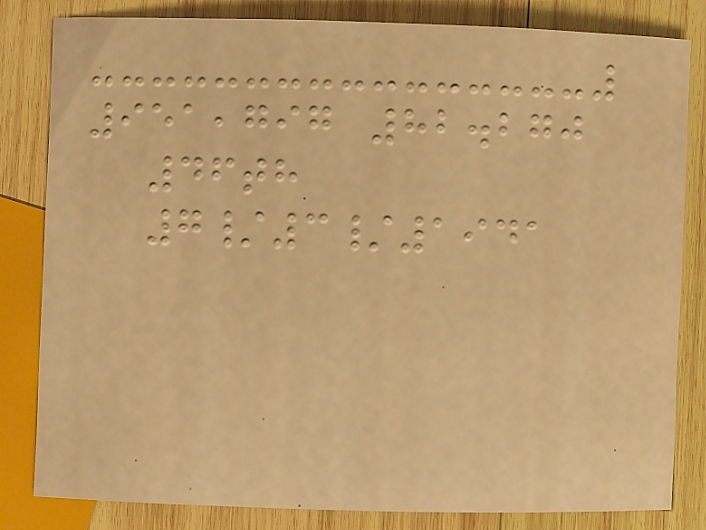951,797 82.270
46th
7/3/1941
